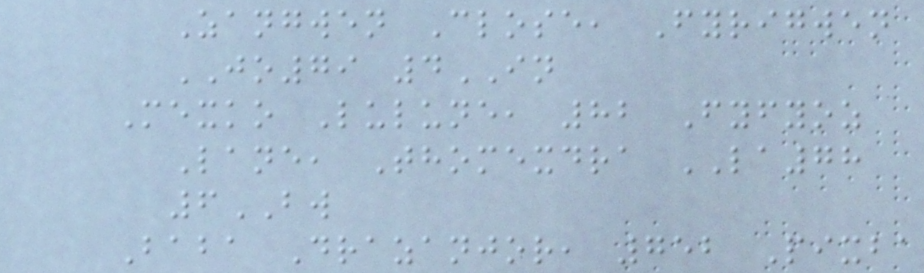Zangwen Close, Fyrigwen
JO79 4IN
Mexko Lulune, 82 Fyfyoz
Lane, Thomexdra LA78
6BW
Baba Drazanjor, 752 Pixba
